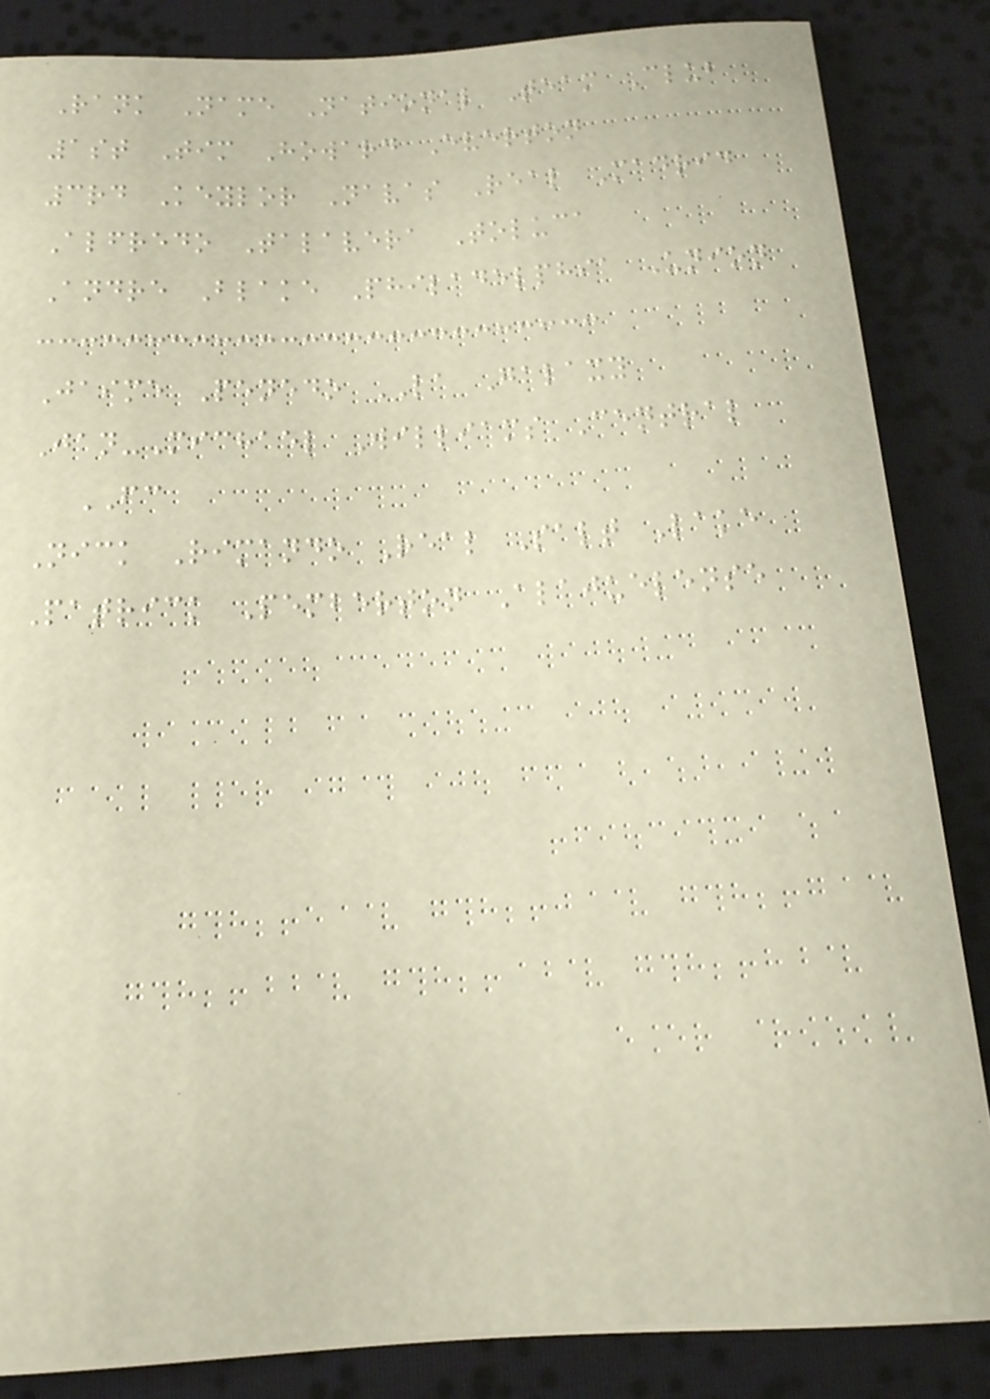Rank Name National Team Club
1st Tim Howard Everton
3rd Keylor Navas Real Madrid
Alfredo Talavera Toluca
Andre Blake Philadelphia Union
Jaime Penedo LA Galaxy
Jan-Michael Williams Central
FC
Nick Rimando Real Salt Lake
Patrick Pemberton Alajuelense
